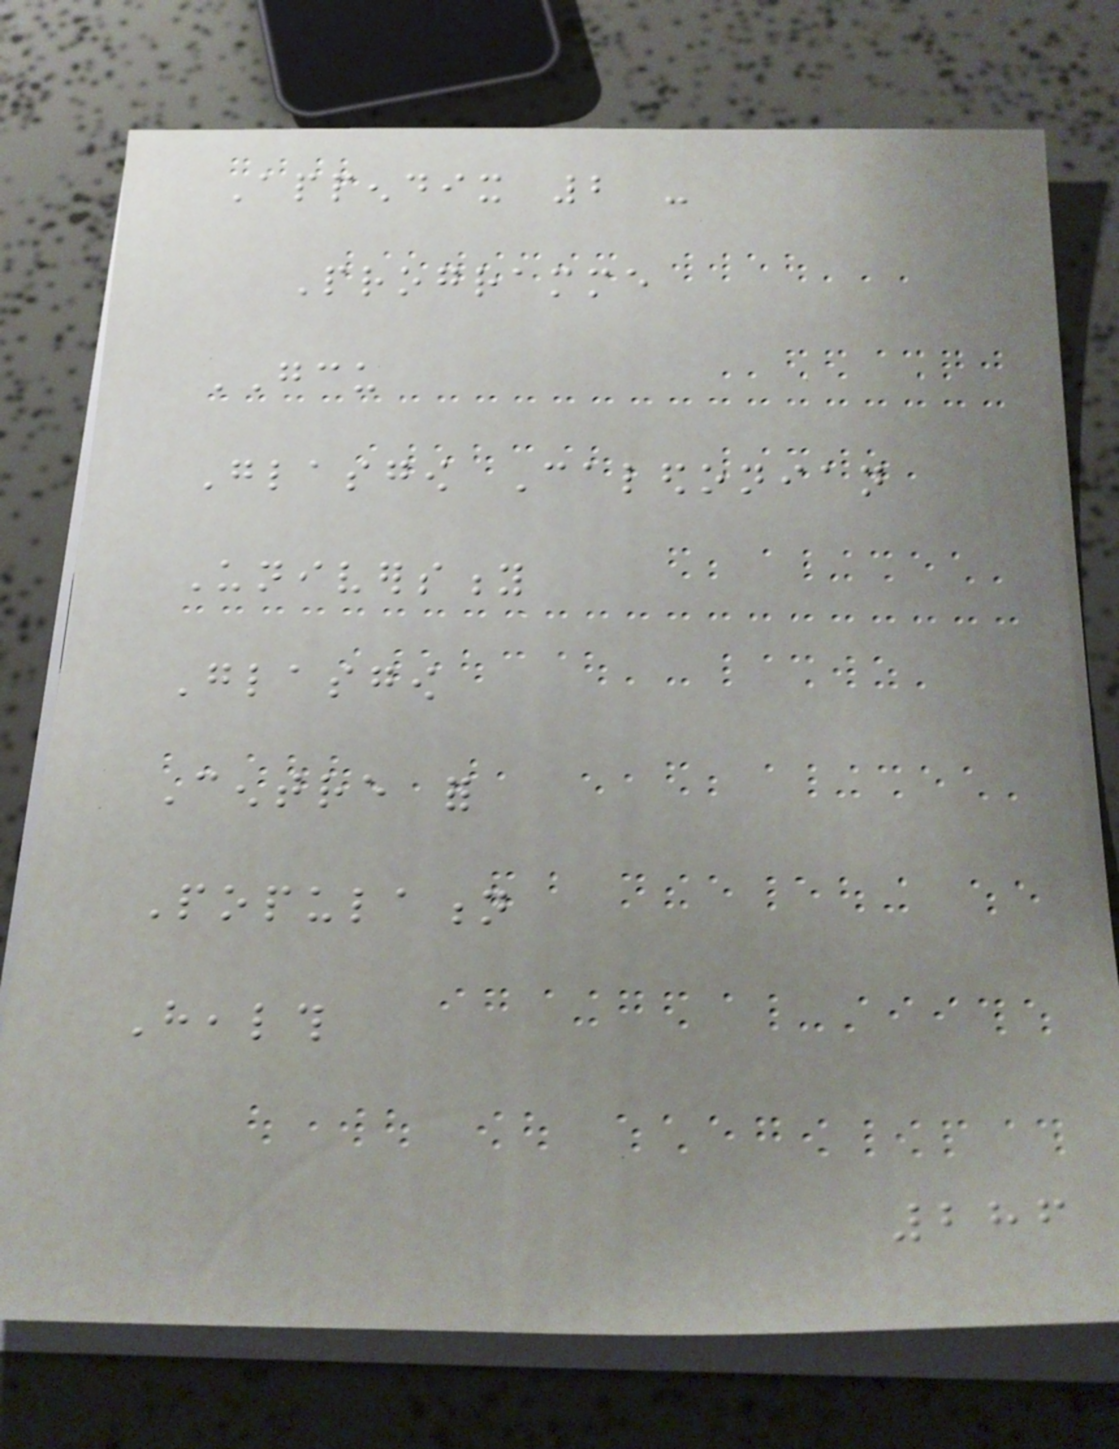Appendix 2 -
Programme
GCU
Glasgow Caledonian
University
Glasgow
Centre for
Population
Health
286
